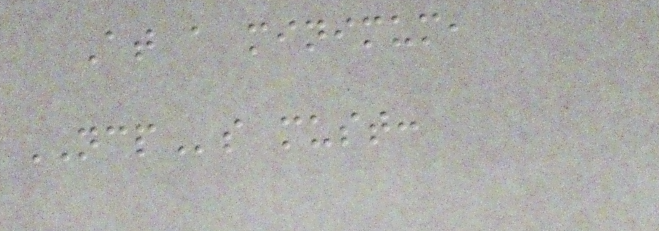At a minimum,
NCPs must:
